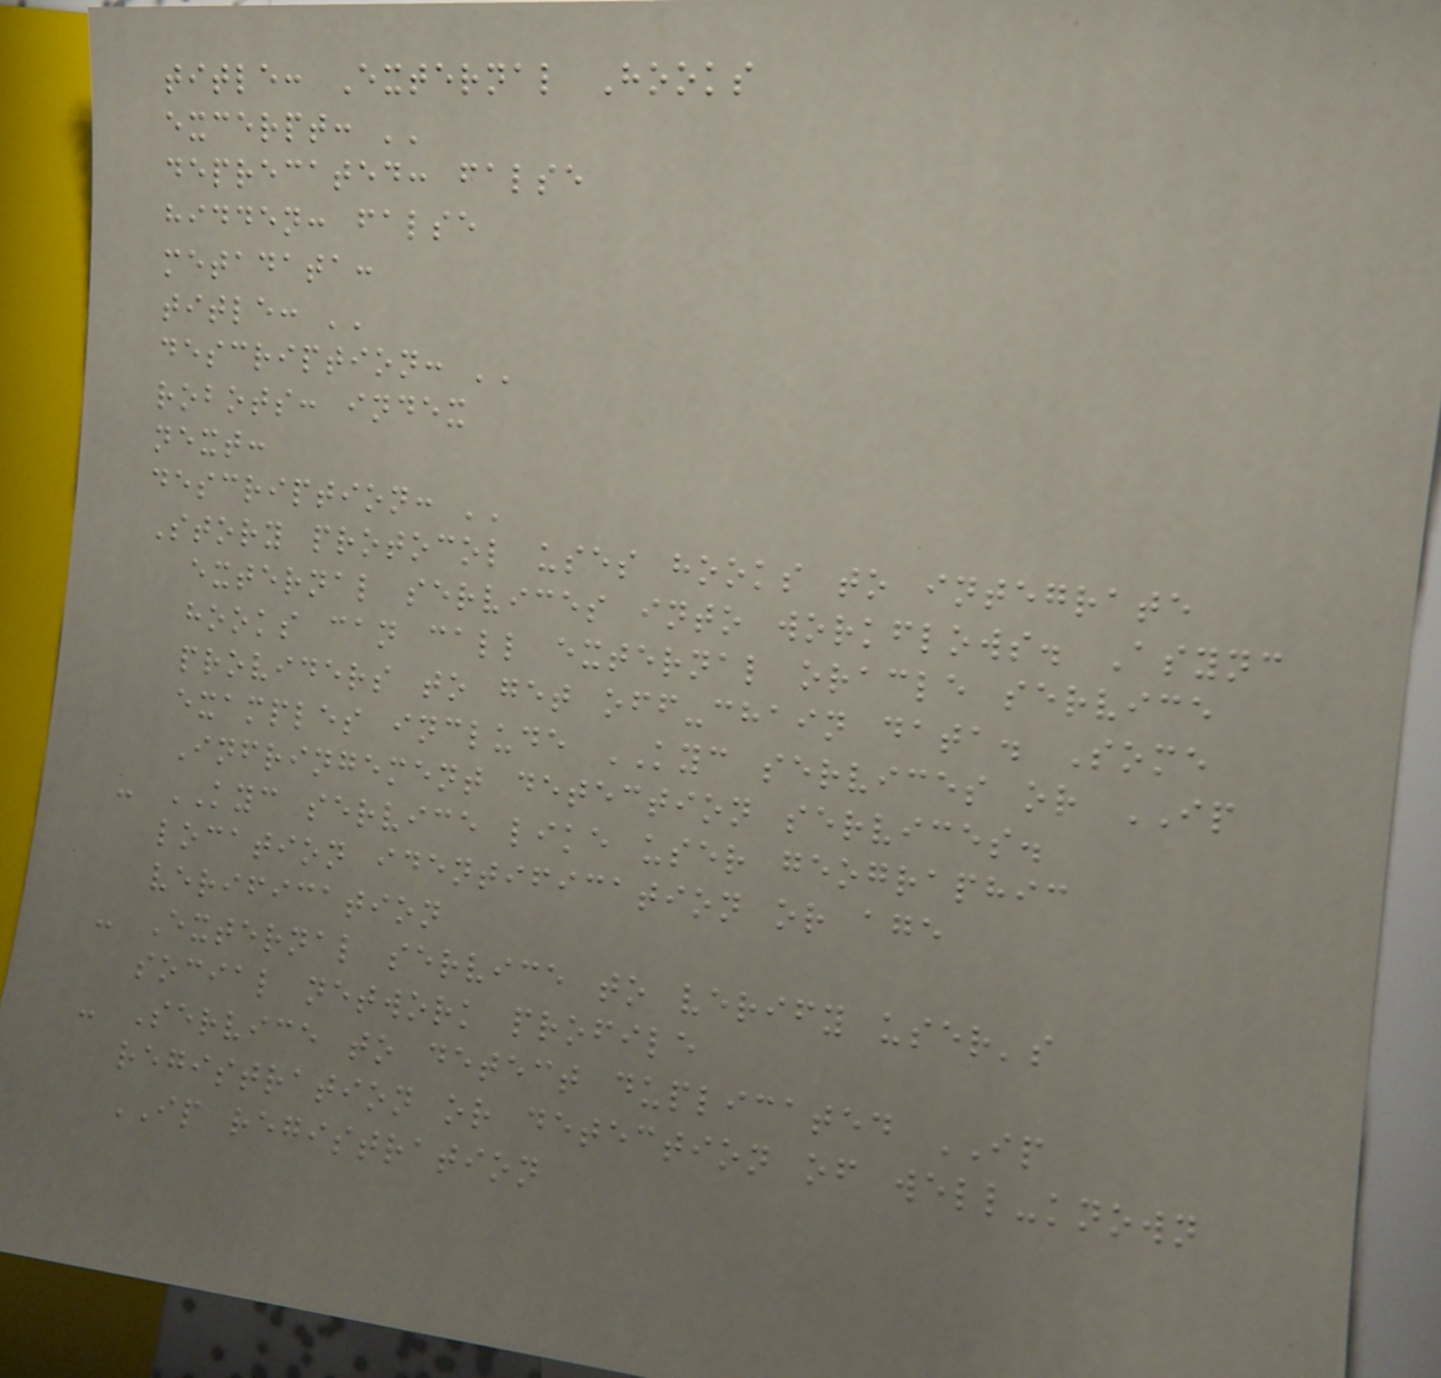title: External Hooks
excerpt: ''
deprecated: false
hidden: false
metadata:
title: ''
description: ''
robots: index
next:
description: ''
Story protocol uses hooks to integrate
external services into workflows. Async
hooks can call external oracle service
providers to get off-chain data. Some
examples include KYC services or IP
Infringement detection services.
- KYC service like user geographic
location identification or age
verification
- External service to verify user's
social network profile
- Service to detect duplicated IP
registration or detection of well-known
IP registration
